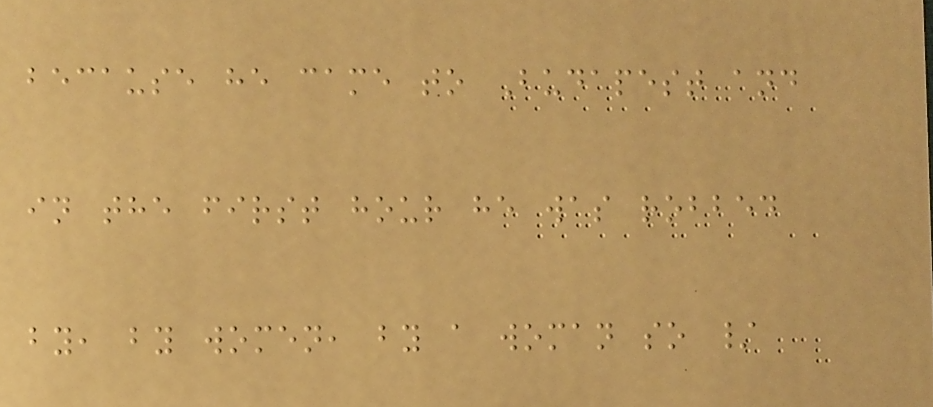because he came to Budapest and
in the first hour he was robbed
by, by women, by a woman so /
